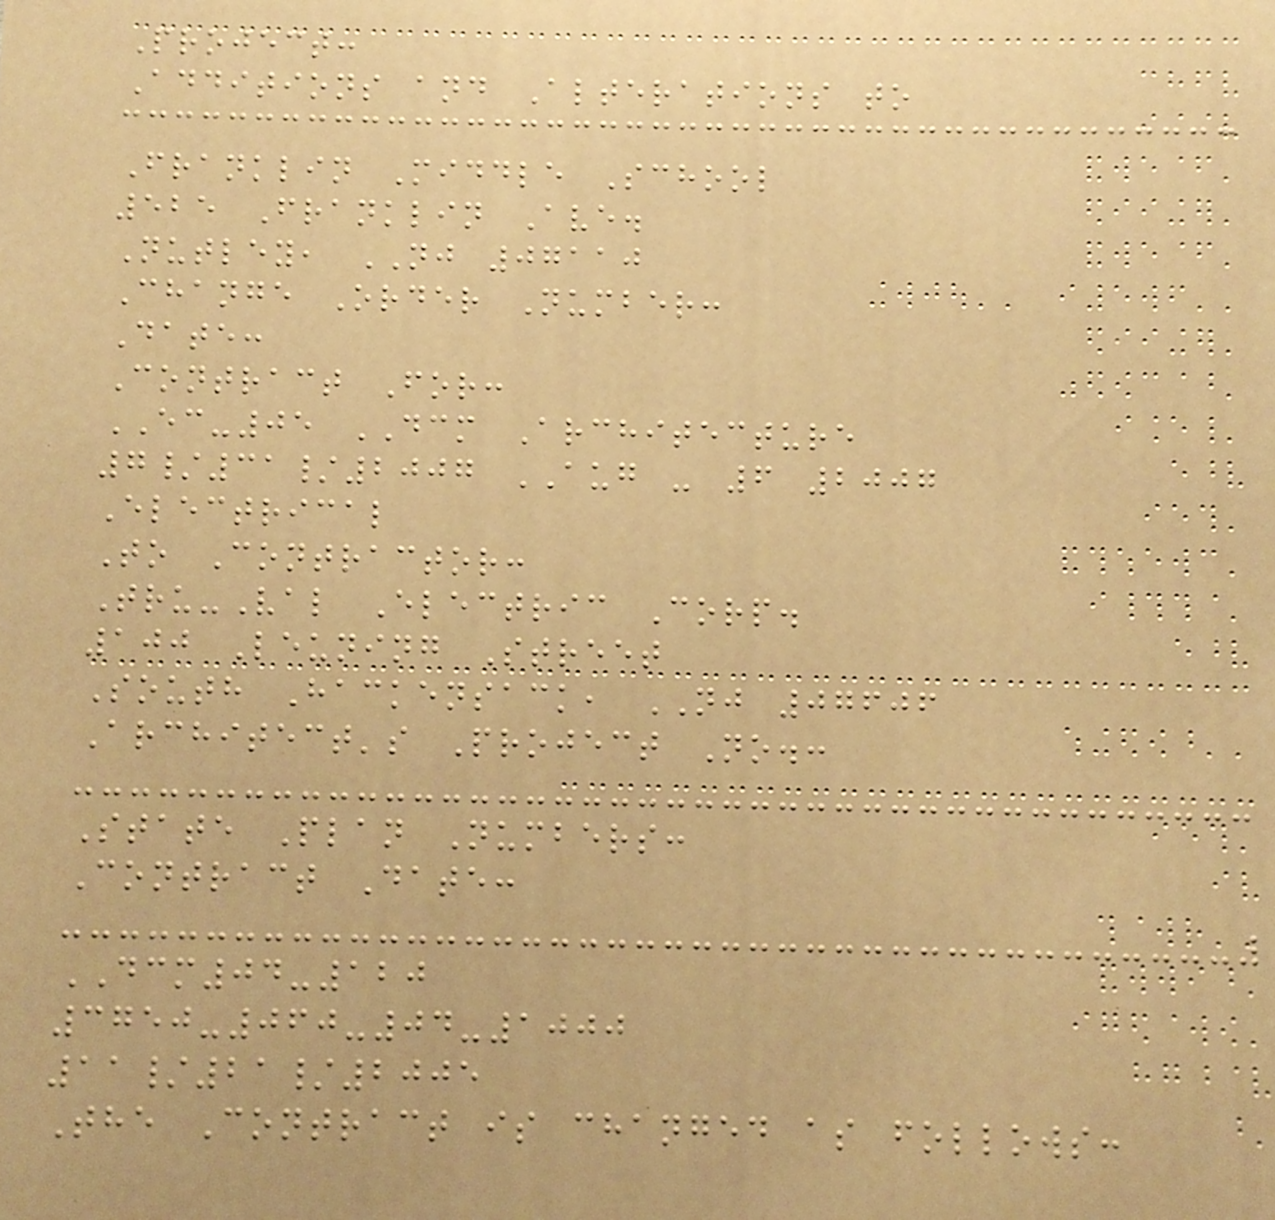Project:
Additions and Alterations to
Franklin Middle School
525 Franklin Ave.
Nutley, NJ 07110
Change Order Number:
Date:
Contract For:
EC-05 DCM Architecture
7/31/2007 AUG - 6 2007
Electrical
To Contractor:
Tru-Val Electric Corp.
100 Leuning Street
South Hackensack, NJ 07606
Architect's Project No.:
State Plan Numbers:
Contract Date:
DCM04-120
3750-060-04-1000
11/21/2005
The Contract is changed as follows:
